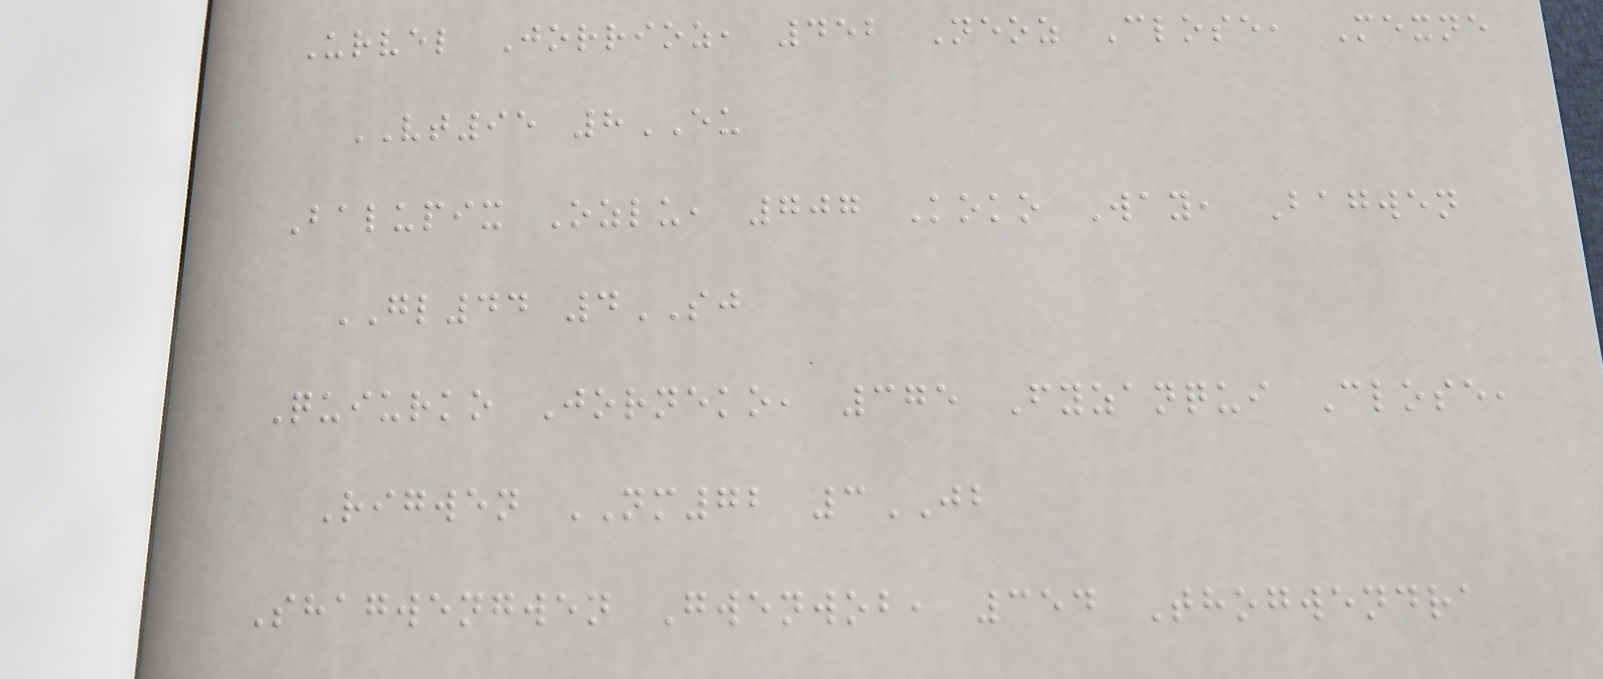Urvel Jorrioz, 452 Neoz Close, Mexne
VT95 8EU
Balupix Ozlu, 707 Koko Way, Bagwen
GL44 4SJ
Quiurko Jorneko, 375 Fyzanqui Close,
Rigwen NM72 3JB
Shagwengwen Gwenwob, 354 Thogwendra
